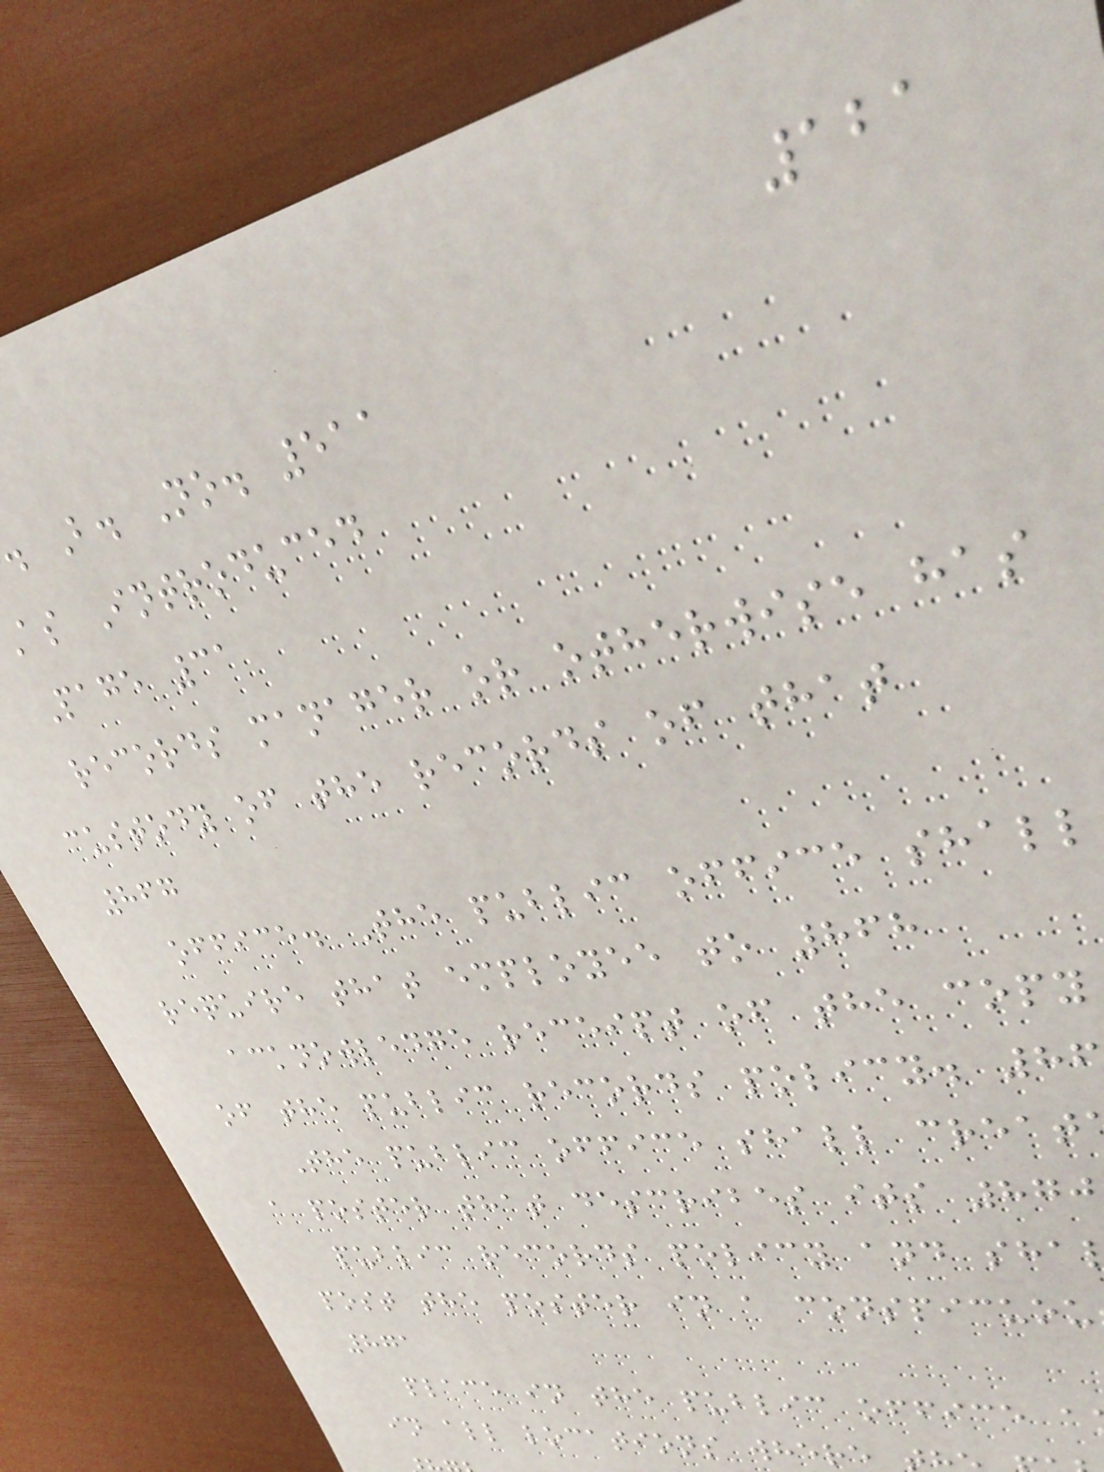121
B. No. 511
as Introduced
Page 31
records manager or otherwise has
custody of the records of that
867
office. The public office shall
require that employee to 868
acknowledge receipt of the copy
of the public records policy. 86
The public office shall creat
a poster that describes its 870
public records policy and sha
post the poster in a conspicuou
871
place in the public office a
in all locations where
